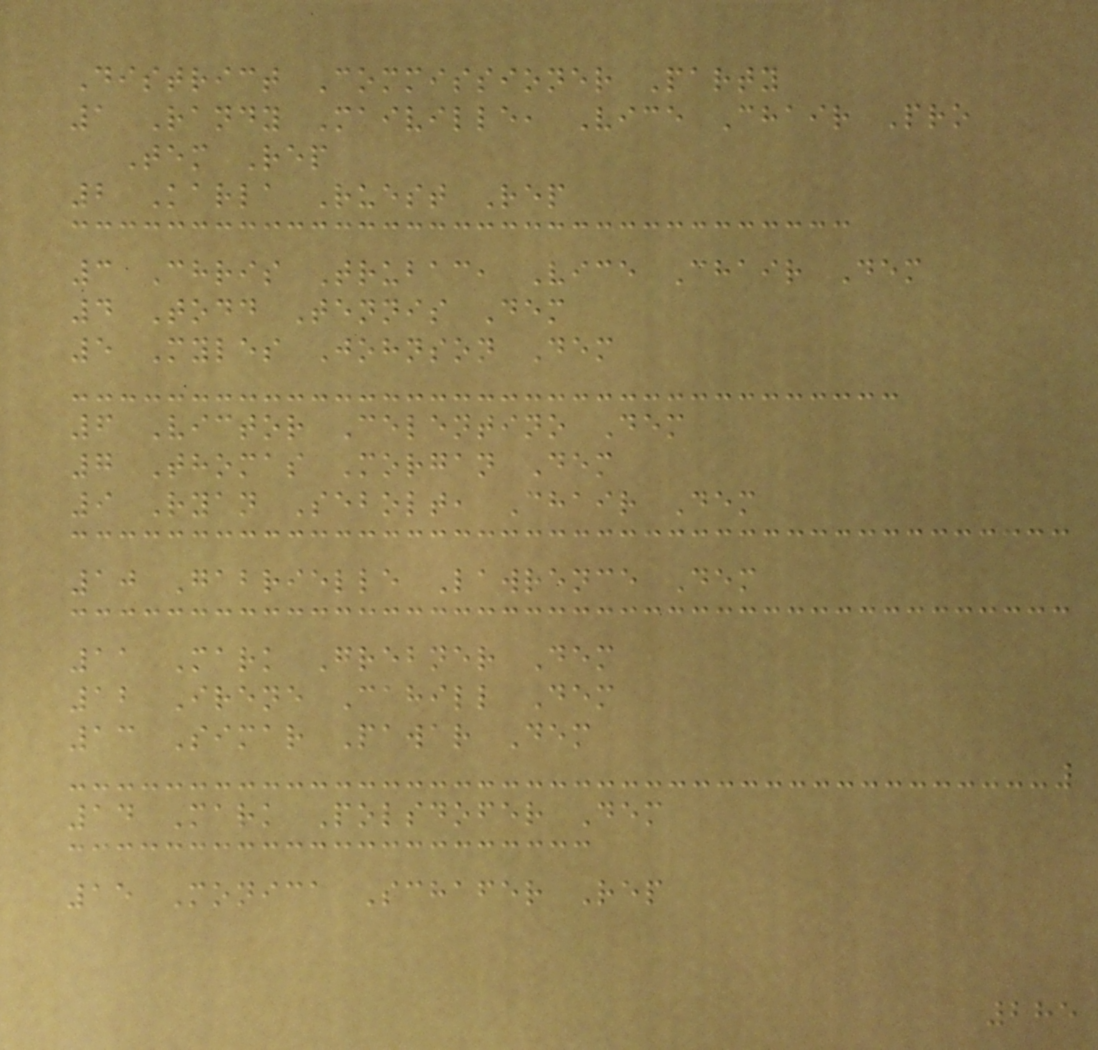District Commissioner Party
1 Randy Maiville, Vice Chair Pro
Tem Rep
2 Karla Ruest Rep
3 Chris Trubac, Vice Chair Dem
4 Todd Tennis Dem
5 Myles Johnson Dem
6 Victor Celentino Dem
7 Thomas Morgan Dem
9 Ryan Sebolt, Chair Dem
10 Gabrielle Lawrence Dem
11 Mark Grebner Dem
12 Irene Cahill Dem
13 Simar Pawar Dem
14 Mark Polsdofer Dem
15 Monica Schafer Rep
285
